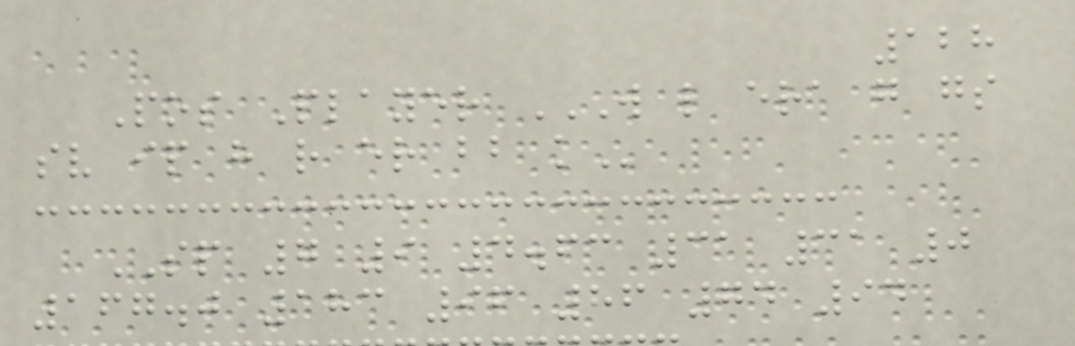128
Pos Player W L ERA G GS
SV IP H R ER BB K
SP 7 9 4.63 31 31 0
167.0 183 96 86 74 94
